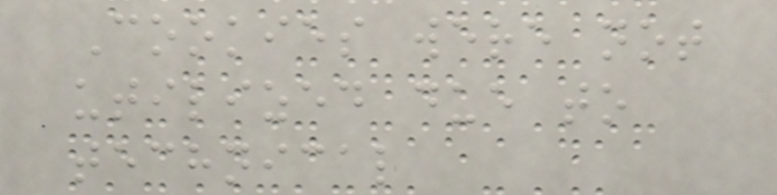Cookies were not
utilized due to
technical
